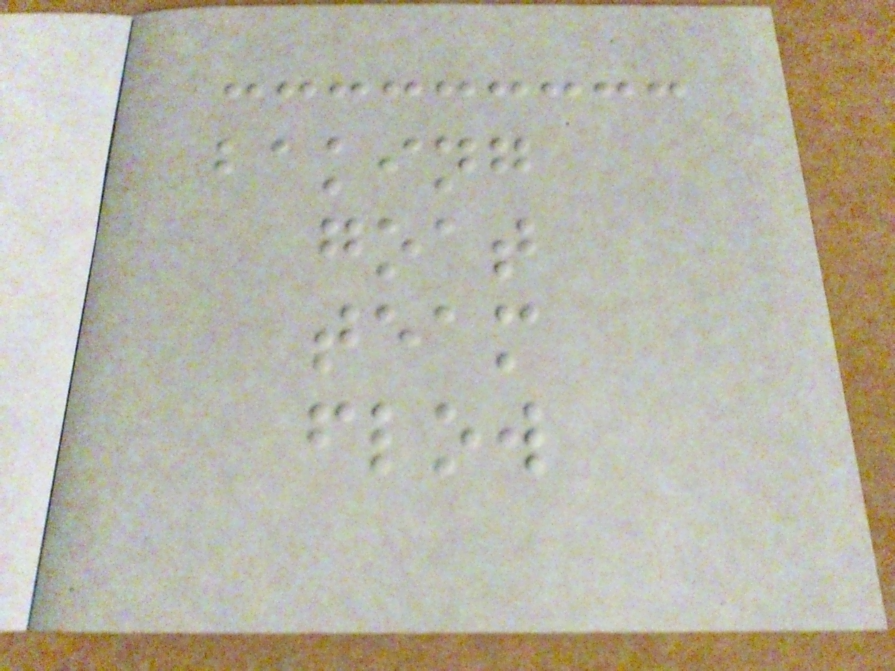baking
goat
team
flow
